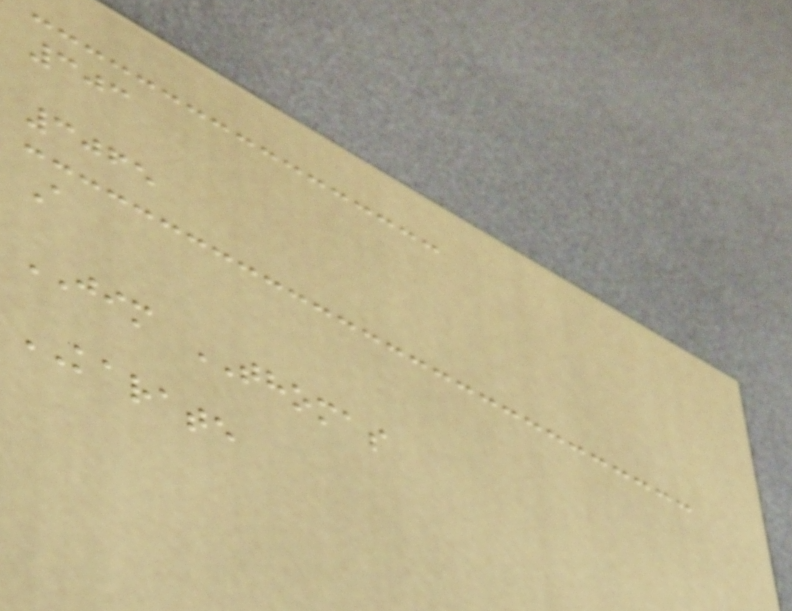303
3065
A
JIM THOMAS
KARATE
